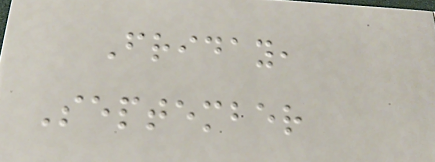Friday,
September
